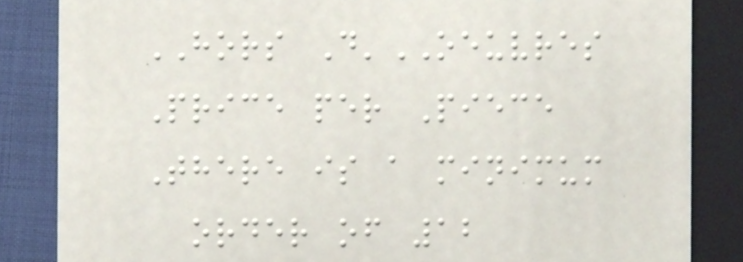HORS D'OEUVRES
Price per Piece
There is a minimum
order of 12
